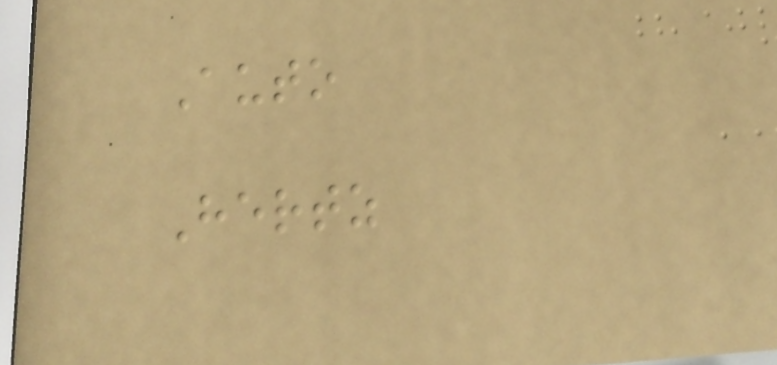Auto
Hertz
